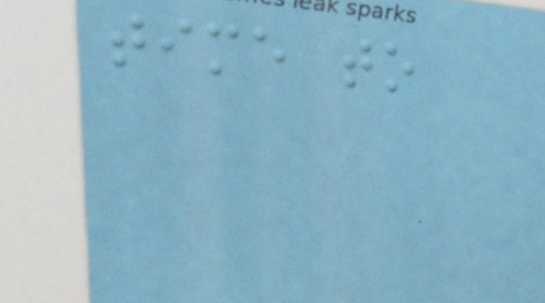time to
